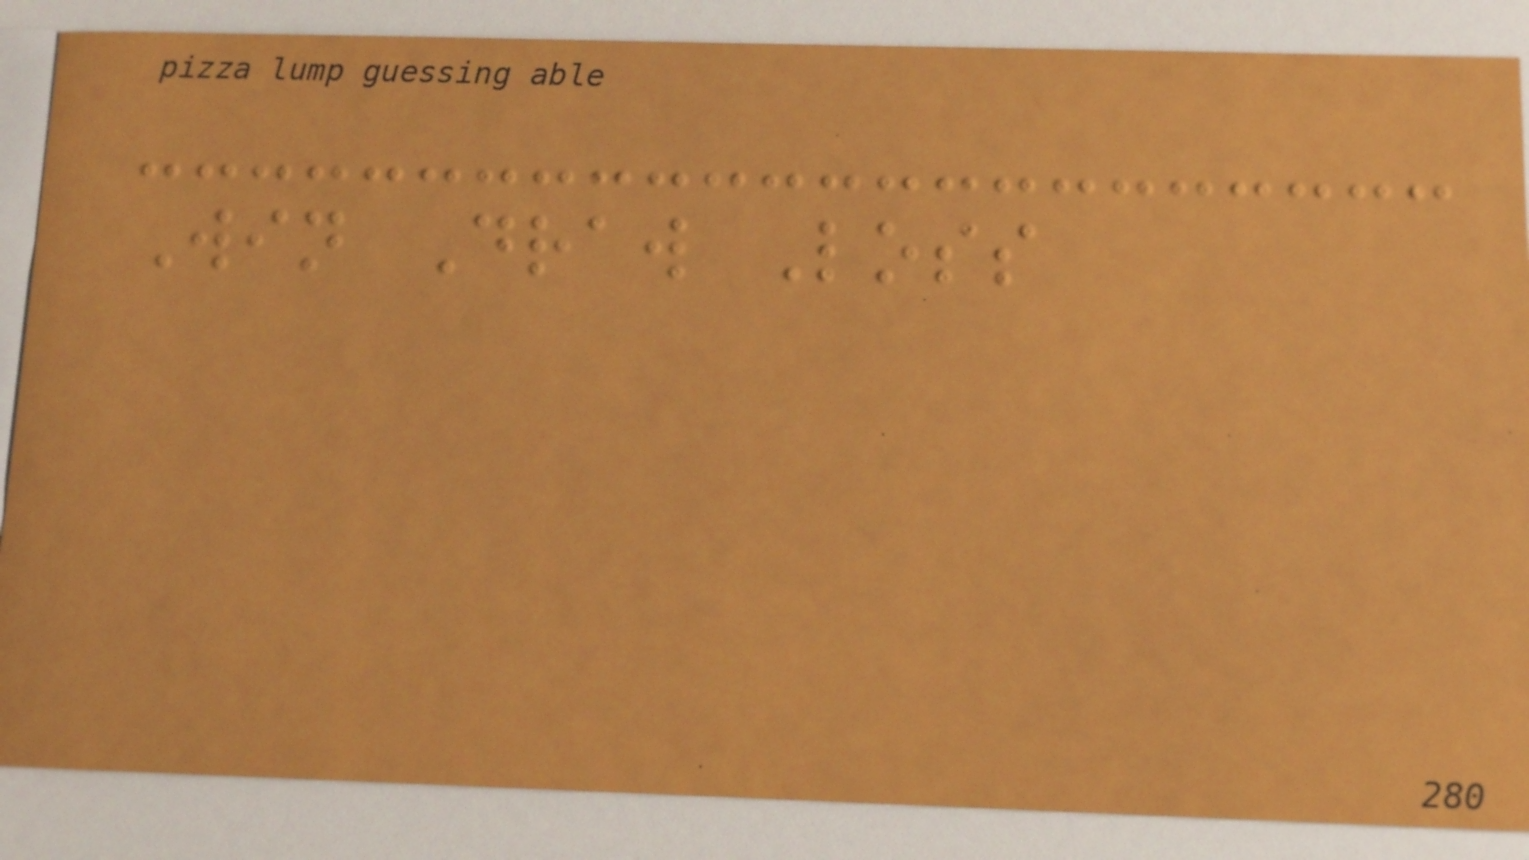Win Draw Loss
